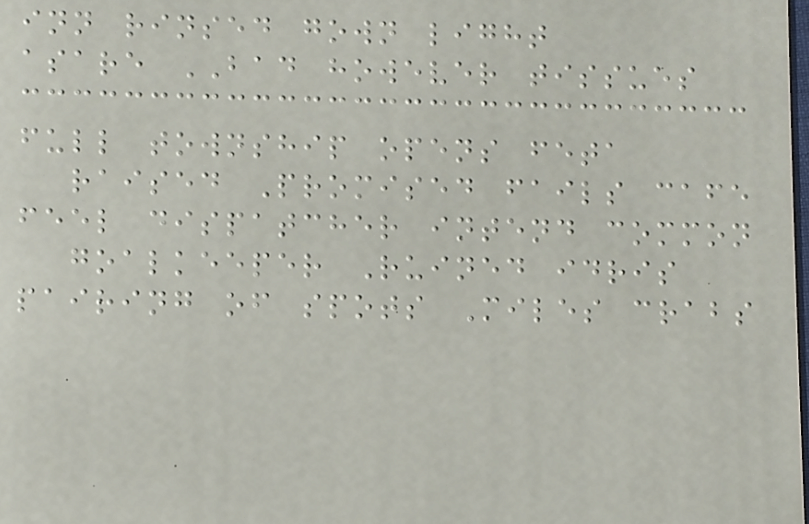inn rinsed gown light
asare BAD however tissues
full township opens feta
raised Promised fails cafe
feel dispatcher intend common
goalkeeper Ruined idris
pairing of spots Miles crabs
